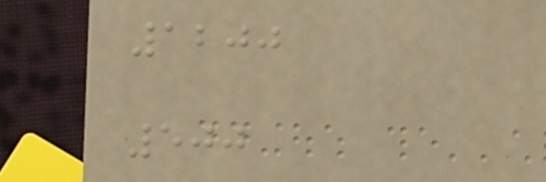1200
500
